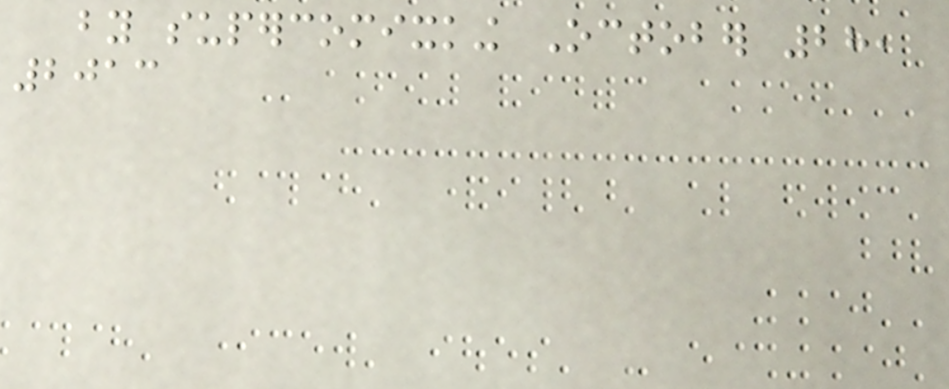by supercomixking October 28,
2013
